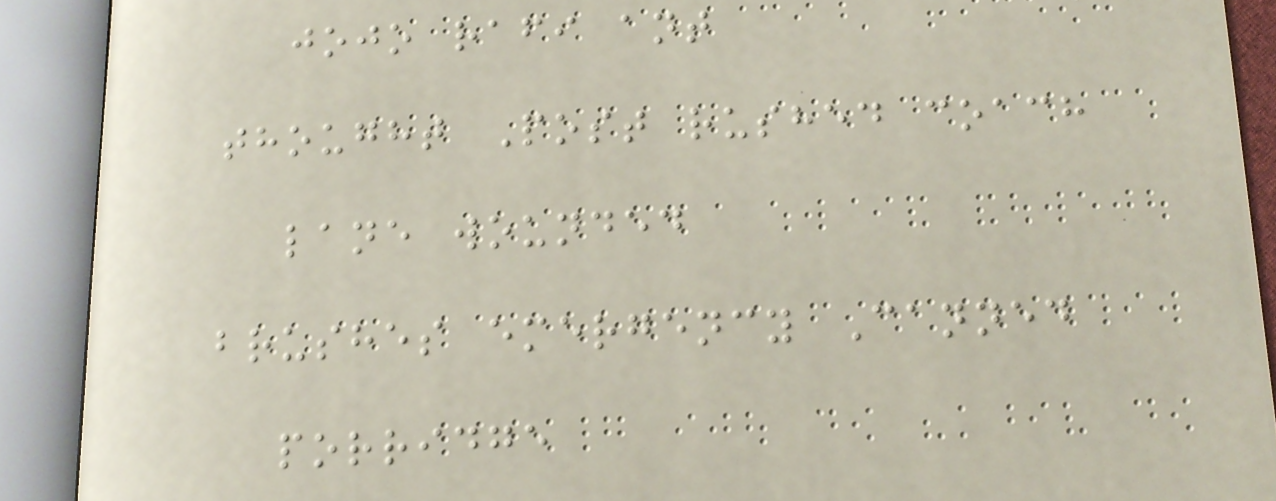jojo rafi ant
thought Post rushed coach
lane wounded
brushes emergency Canned
porridge
